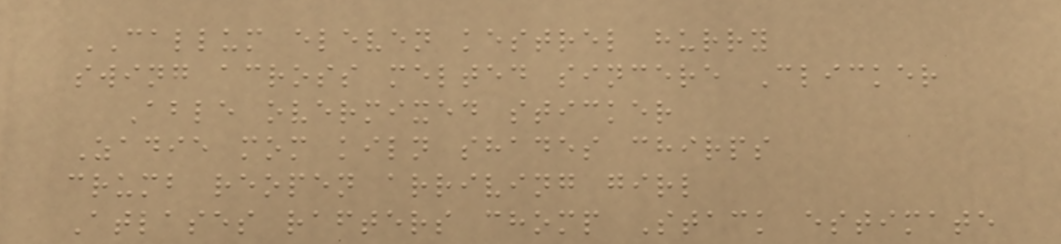CALLUM eleven kestrel hurry
swing across melted sincere Clicker
Able overmixed sticker
Zadie mom kiln shades chirps
crumb reopen arriving girl
Atlases rafters chomp Stack estimate
